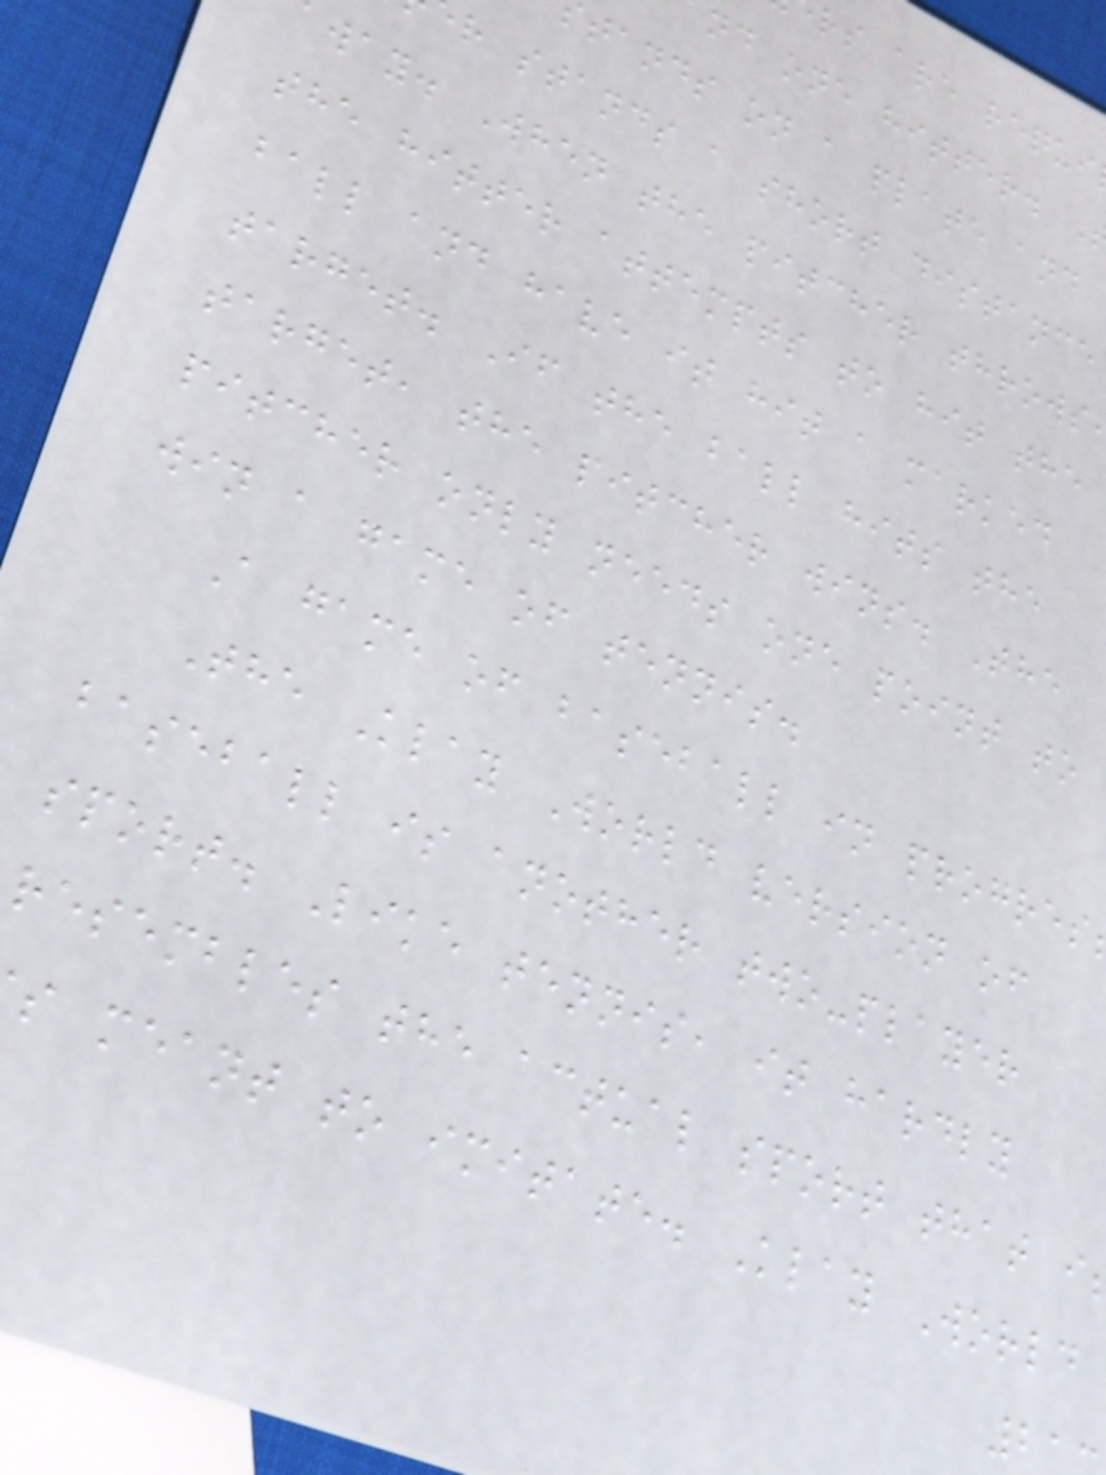rs are requi
nd one hitter.
tands on a plate and
r stands a short distance
way. When the pitcher throws
the hitter attempts to hit the
ball and have it hit a marked
target. If the ball hits the
target, the pitcher wins. The
pitcher only needs one point to
win a game of tennis.
A game of baseball in progres
The Klay World version of
baseball is another two-player
sport. Like tennis, it hardly
resembles the actual sport that i
s meant to imitate. Klay World
